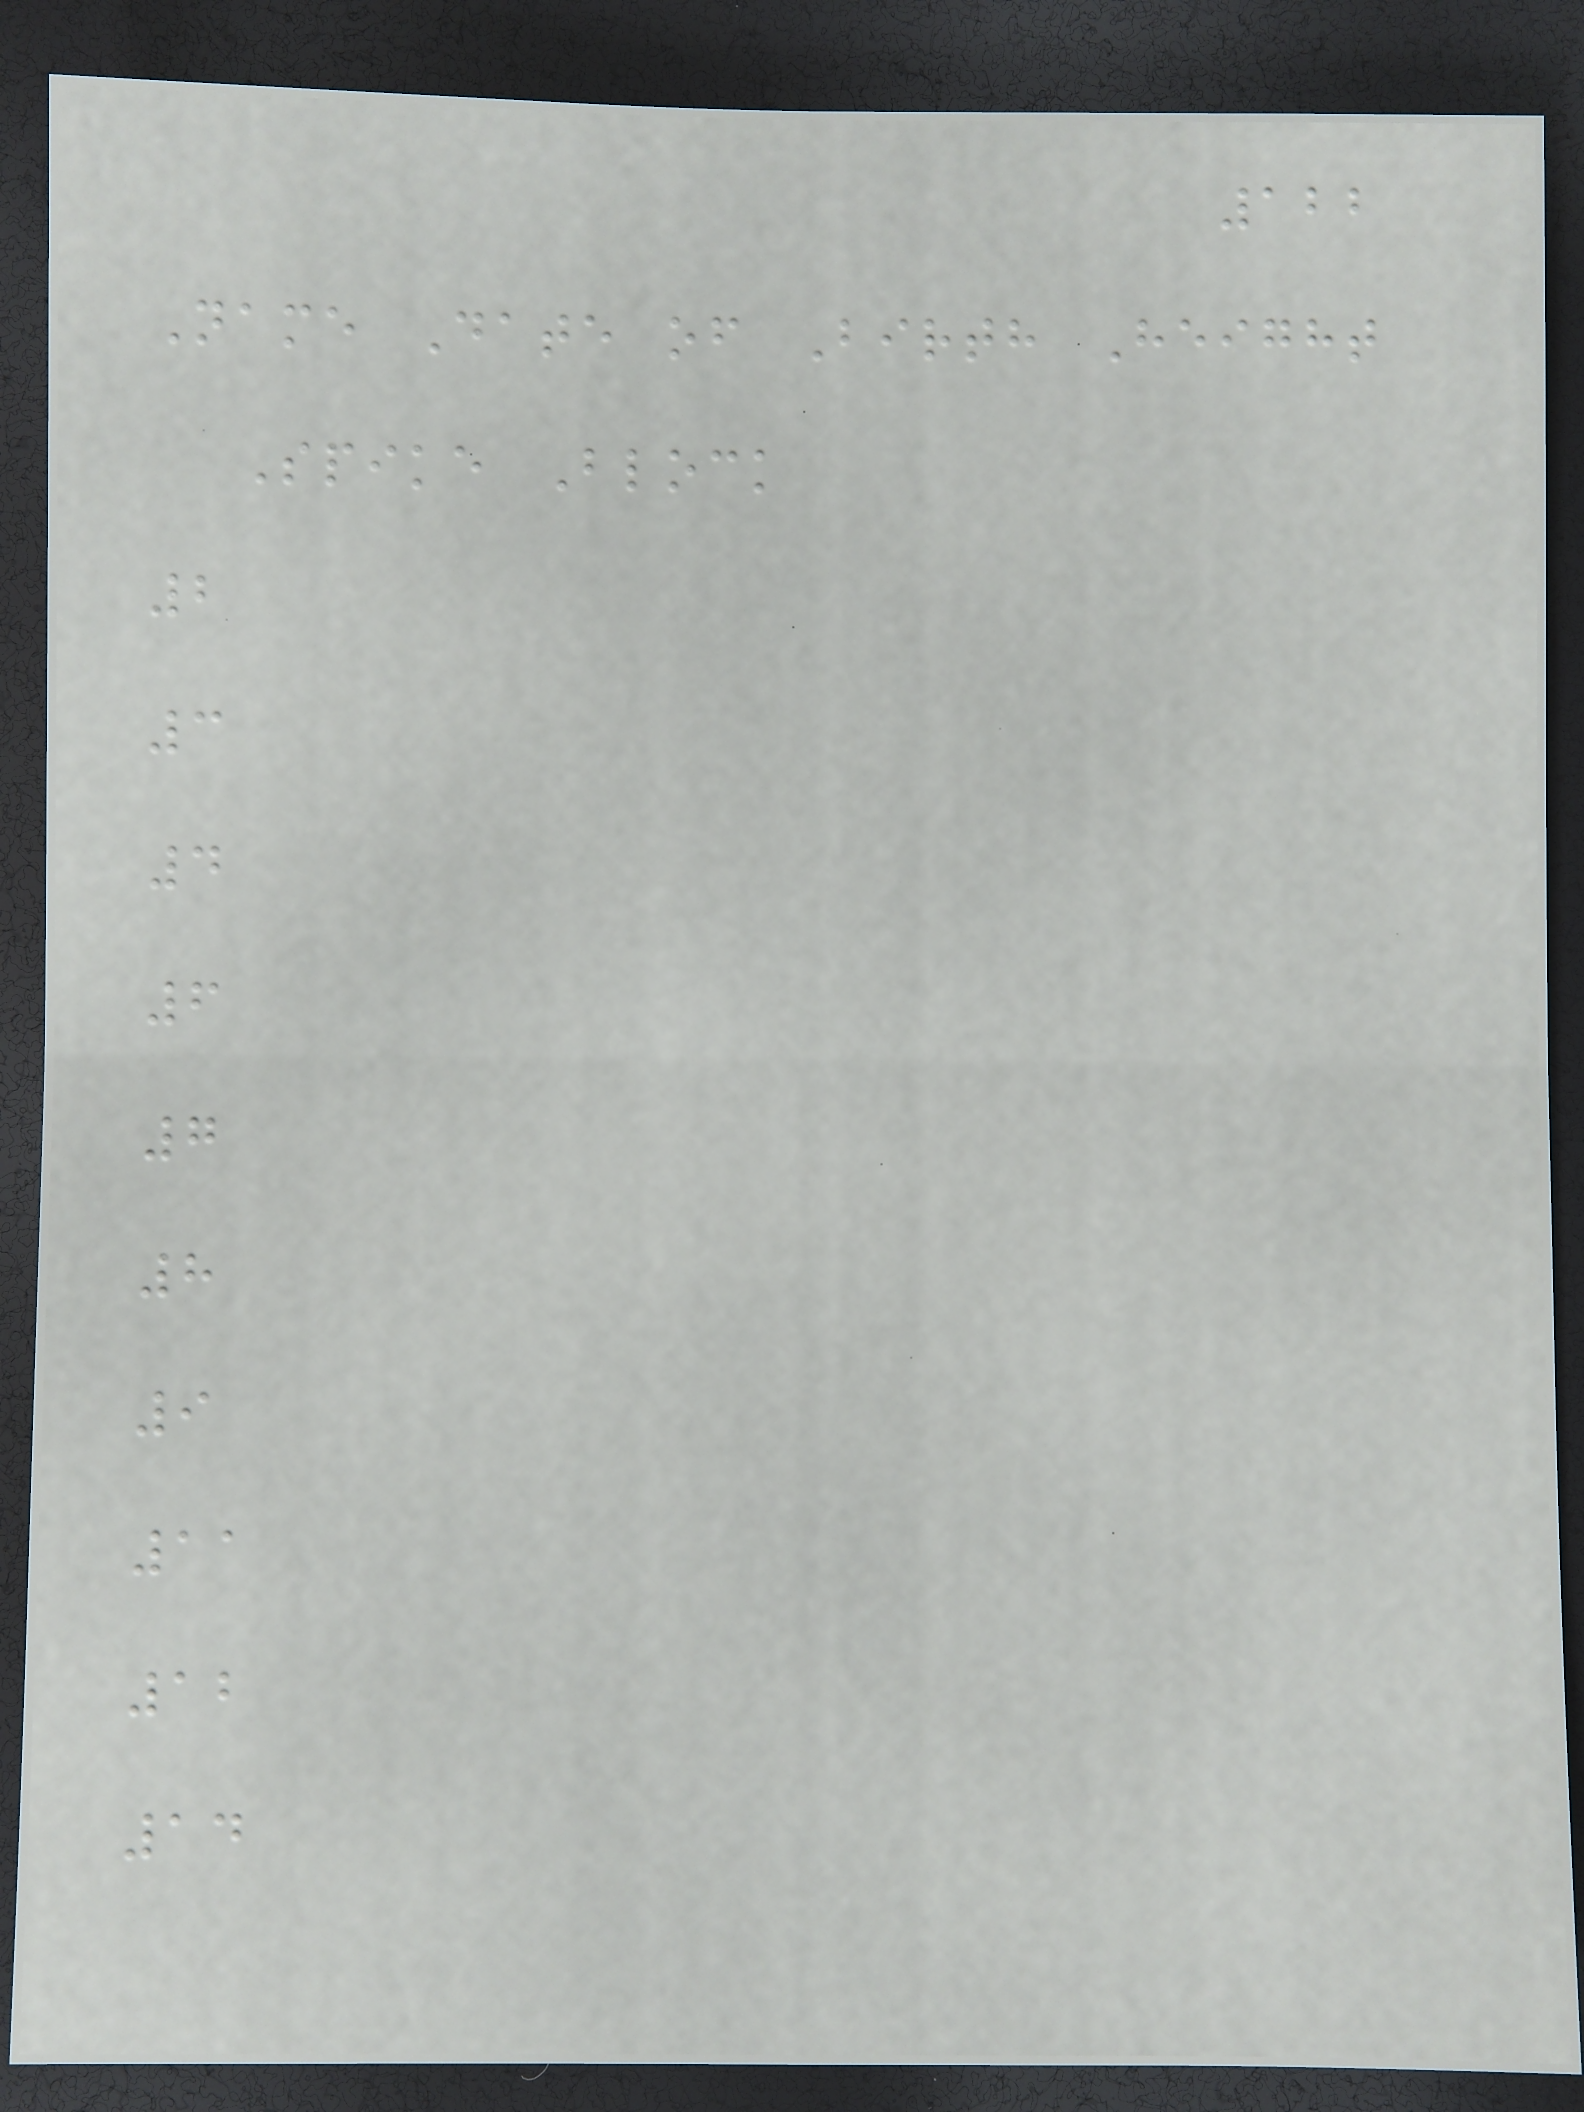122
Name Date of Birth Height
Spike Block
2
3
4
6
7
8
9
11
12
14
